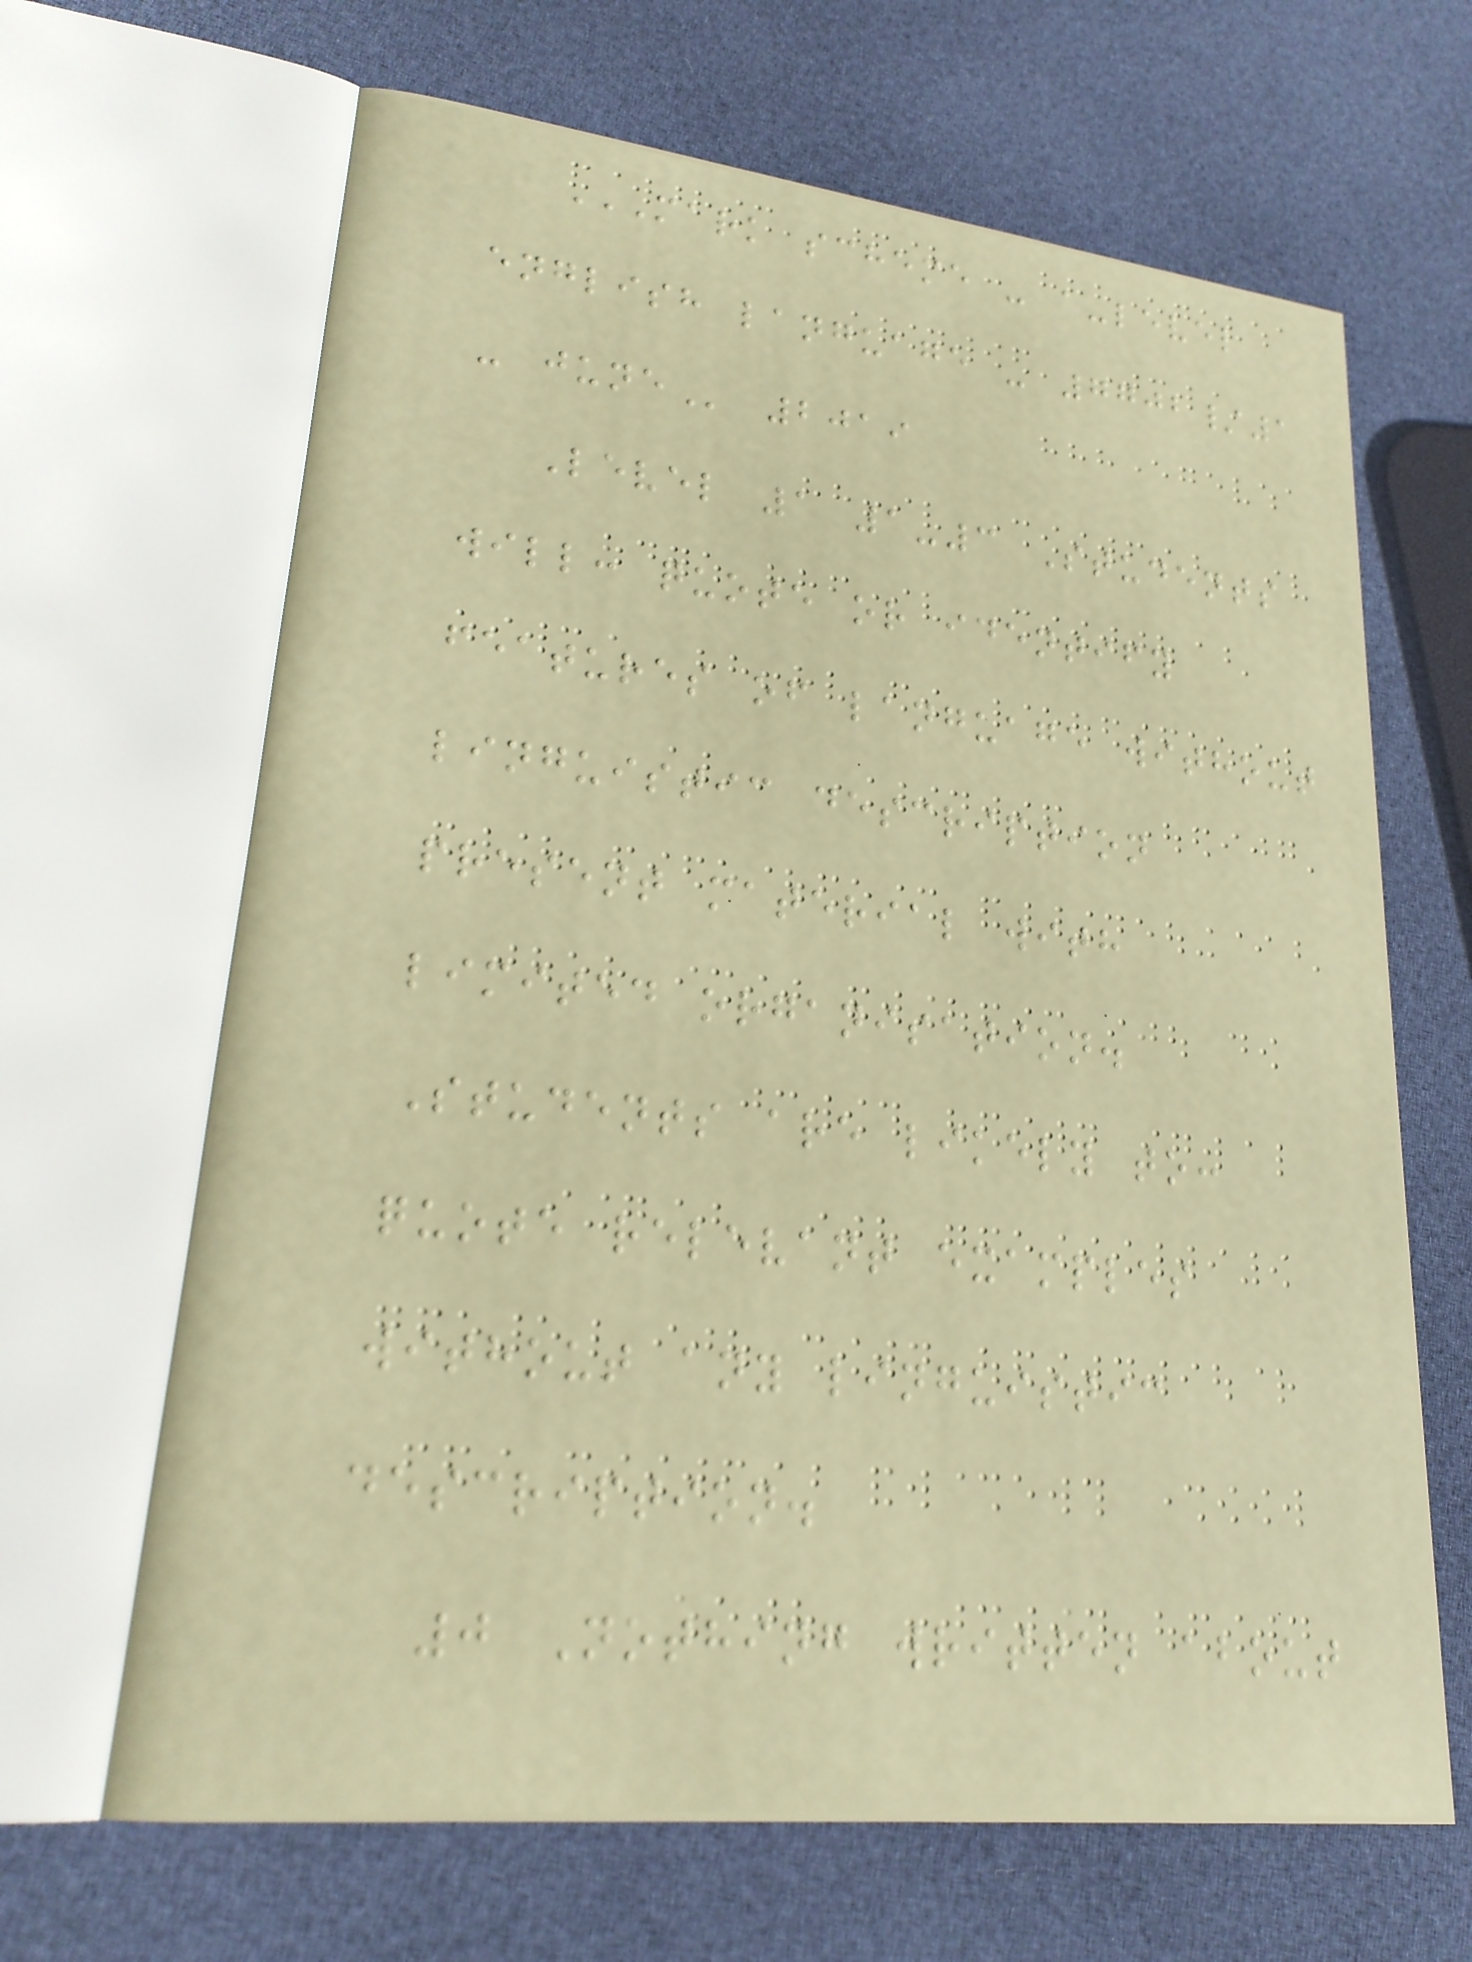MARK SCHEME - A-LEVEL
ENGLISH LANGUAGE - 7702/1
- JUNE 2019
Level 1 1-3 Students
will: quote or identify
features of language without
linguistic description
present material with
limited organisation.
Students are likely to:
quote relevant examples
without any linguistic
description.
0 Nothing written about
